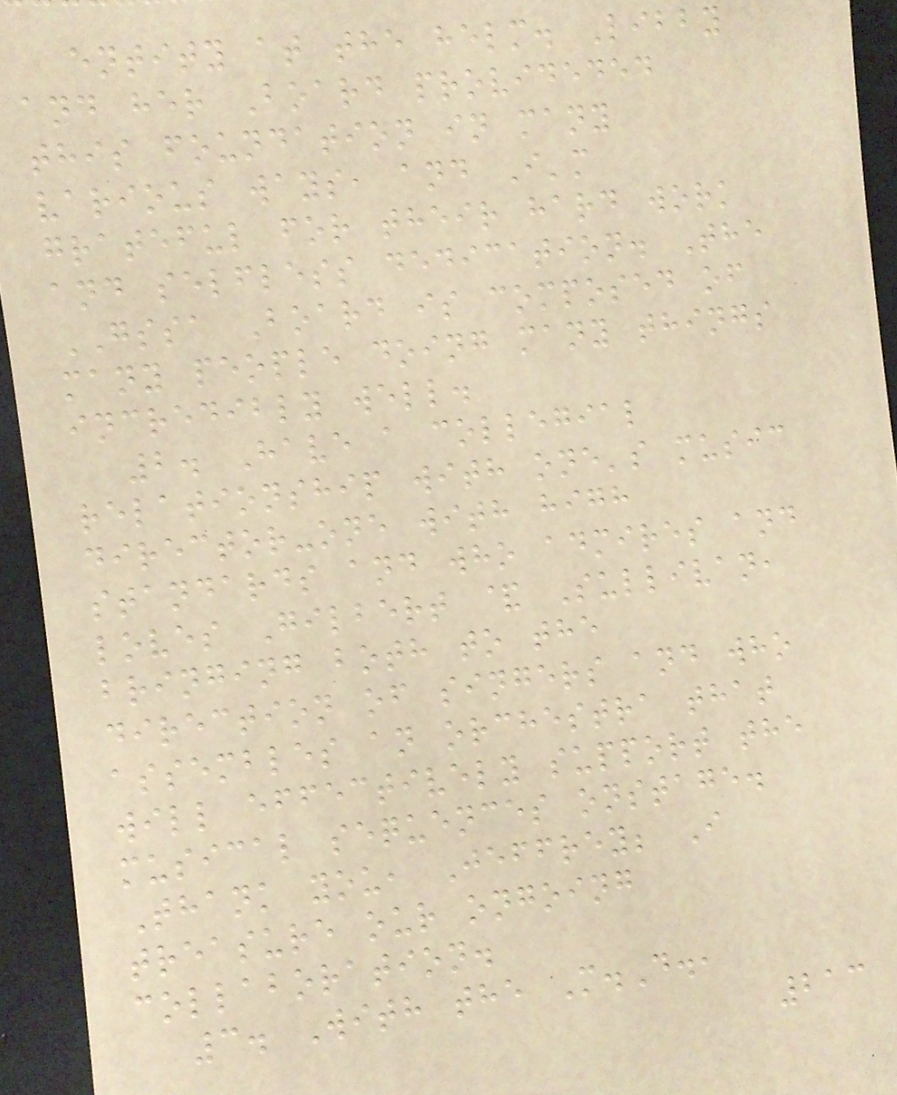entity at the helm. Libby
and her Board provideded
this foundation in many
various ways, and I'm
grateful for their hard work
and selfless dedication. The
GSSA Board is composed of
many people doing many things
incredibly well.
2. Have a collegial
relationship with one's music
director-one with high
standards and who admires and
loves Gilbert & Sullivan,
bringing both to the
direction of singers and who
assembles an orchestra that
will effectively support the
musical sequences onstage.
Thank you, Jeffrey; I
treasure our ongoing
collaboration.
3. With the M.D.,
213
